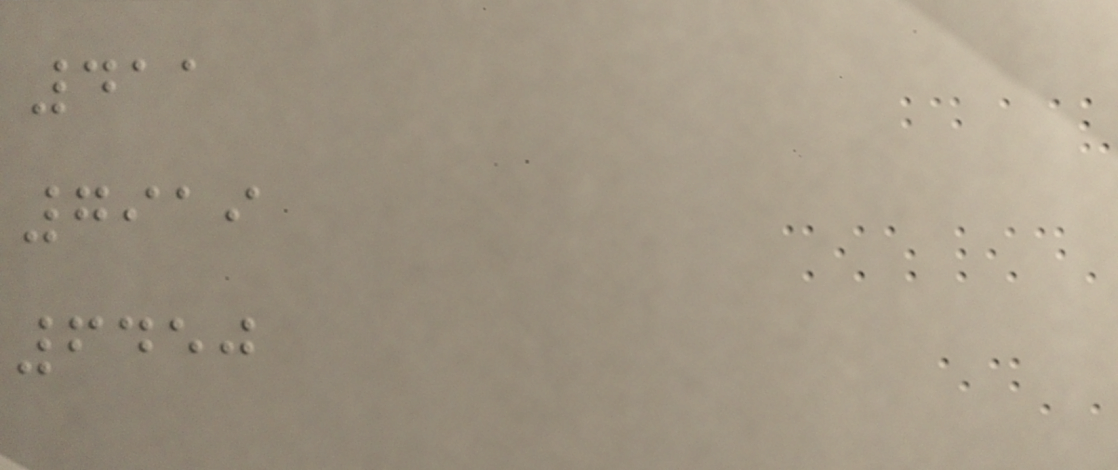411
7919
6450
